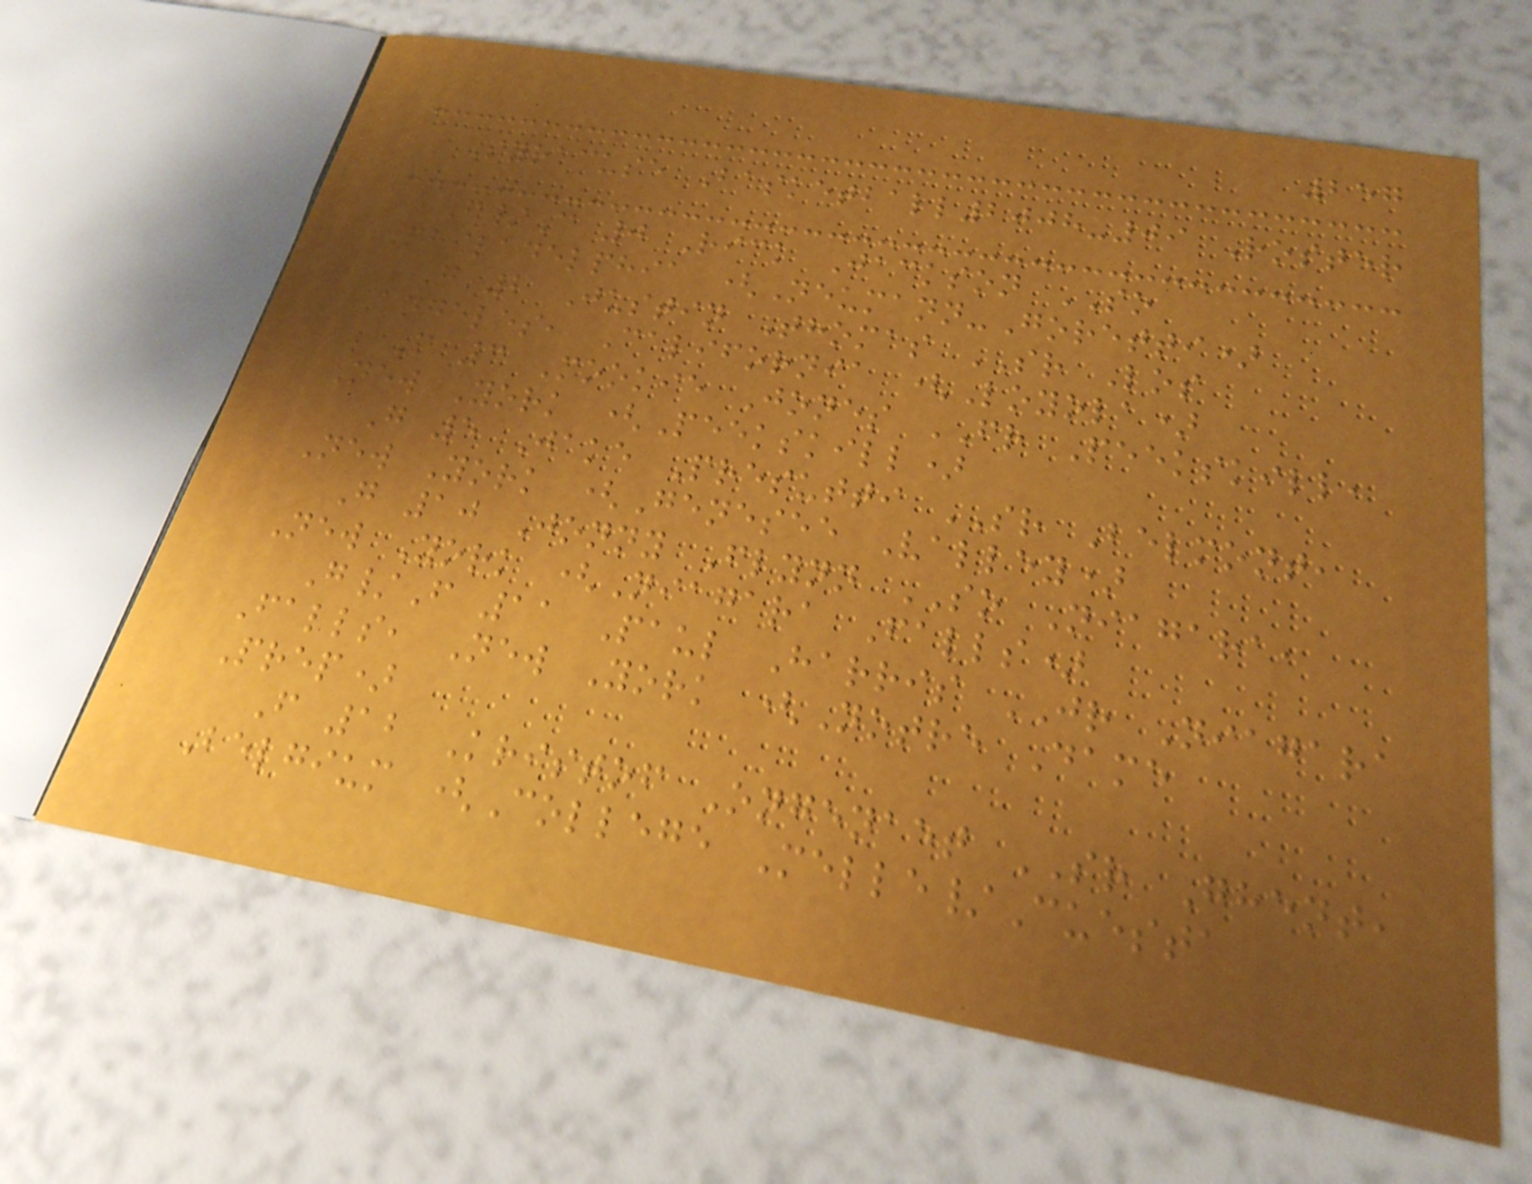257
Syracuse Basketball2008-09 Roster
F/C 0 Rick Jackson SO
Philadelphia (Neumann-Goretti)
G 2 Justin Thomas SR Los
Angeles, California (Loyola)
F 3 Mookie Jones FR Peekskill,
New York (Peekskill)
G 5 Jake Presutti SR Belmont,
New York (Genesee Valley)
G 10 Jonny Flynn SO Niagara,
New York (Niagara Falls)
G/F 11 Paul Harris JR Niagara
Falls, New York (Notre Dame
Prep)
F 12 Kristof Ongenaet SR Ghent,
Belgium (College Melle/Cuesta
